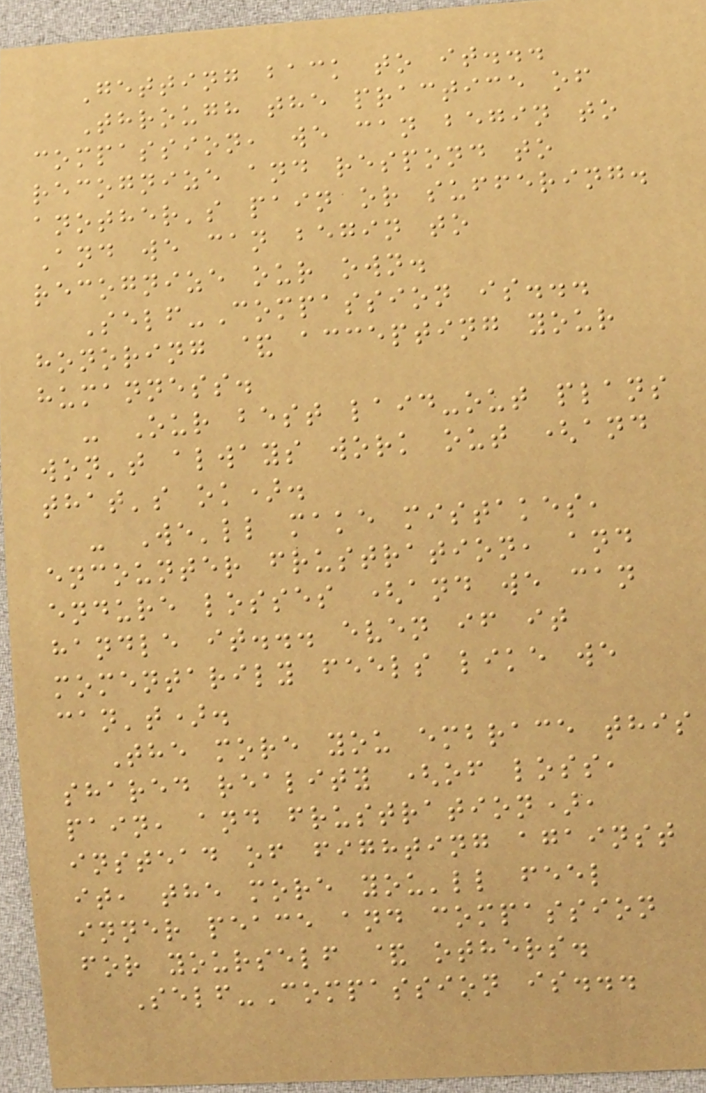Getting back to it...
Through the practice of
compassion, we can begin to
recognize and respond to
another's pain or suffering.
And we can begin to
recognize our own.
Self-Compassion is...
honoring & accepting your
humanness.
- Our best laid-out plans
won't always work out (and
that's ok).
- We'll make mistakes,
encounter frustration, and
endure losses (and we can
handle it... even if it
momentarily feels like we
can't).
The more you embrace this
shared reality (of loss,
pain, and frustration),
instead of fighting against
it, the more you'll feel
inner peace and compassion
for yourself & others.
Self-Compassion is...
